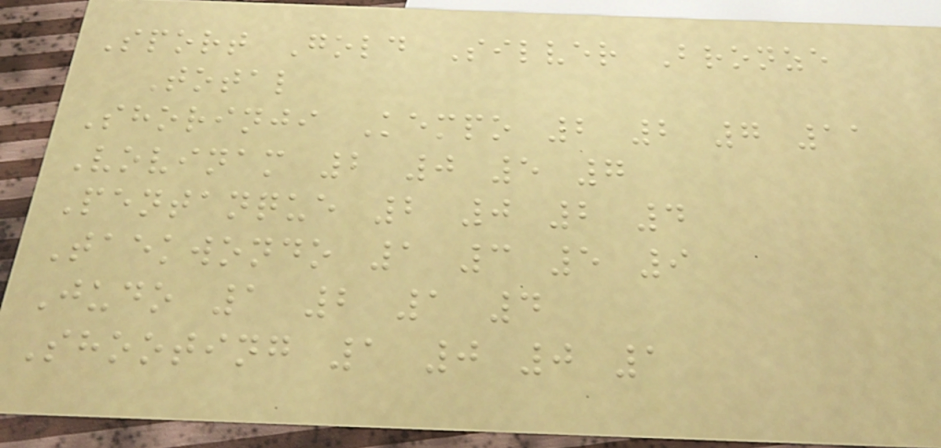Sport Gold Silver Bronze
Total
Shorinji Kempo 2 2 7 11
Vovinam 2 0 5 7
Pentanque 2 0 2 4
Taekwondo 1 3 5 9
Judo 1 2 1 4
Shooting 1 0 0 1
